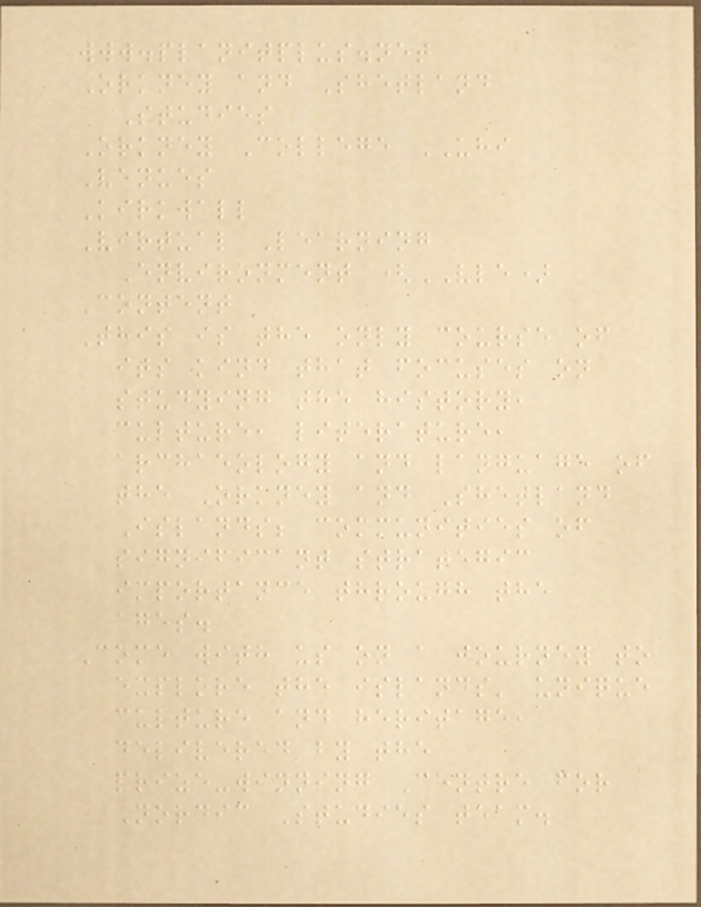www.planitplus.net
Orkney and Shetland
Studies
Orkney College UHI
Venues
Kirkwall
Virtual Learning
Environment (VLE)
Content
This is the only course of
its kind that focuses on
studying the history,
culture, literature,
archaeology and language of
the Orkney and Shetland
Islands; communities of
significant strategic
importance through the
ages.
Come with us on a journey to
explore the islands' unique
culture and heritage,
delivered by the
prize-winning Centre for
Nordic Studies team.
